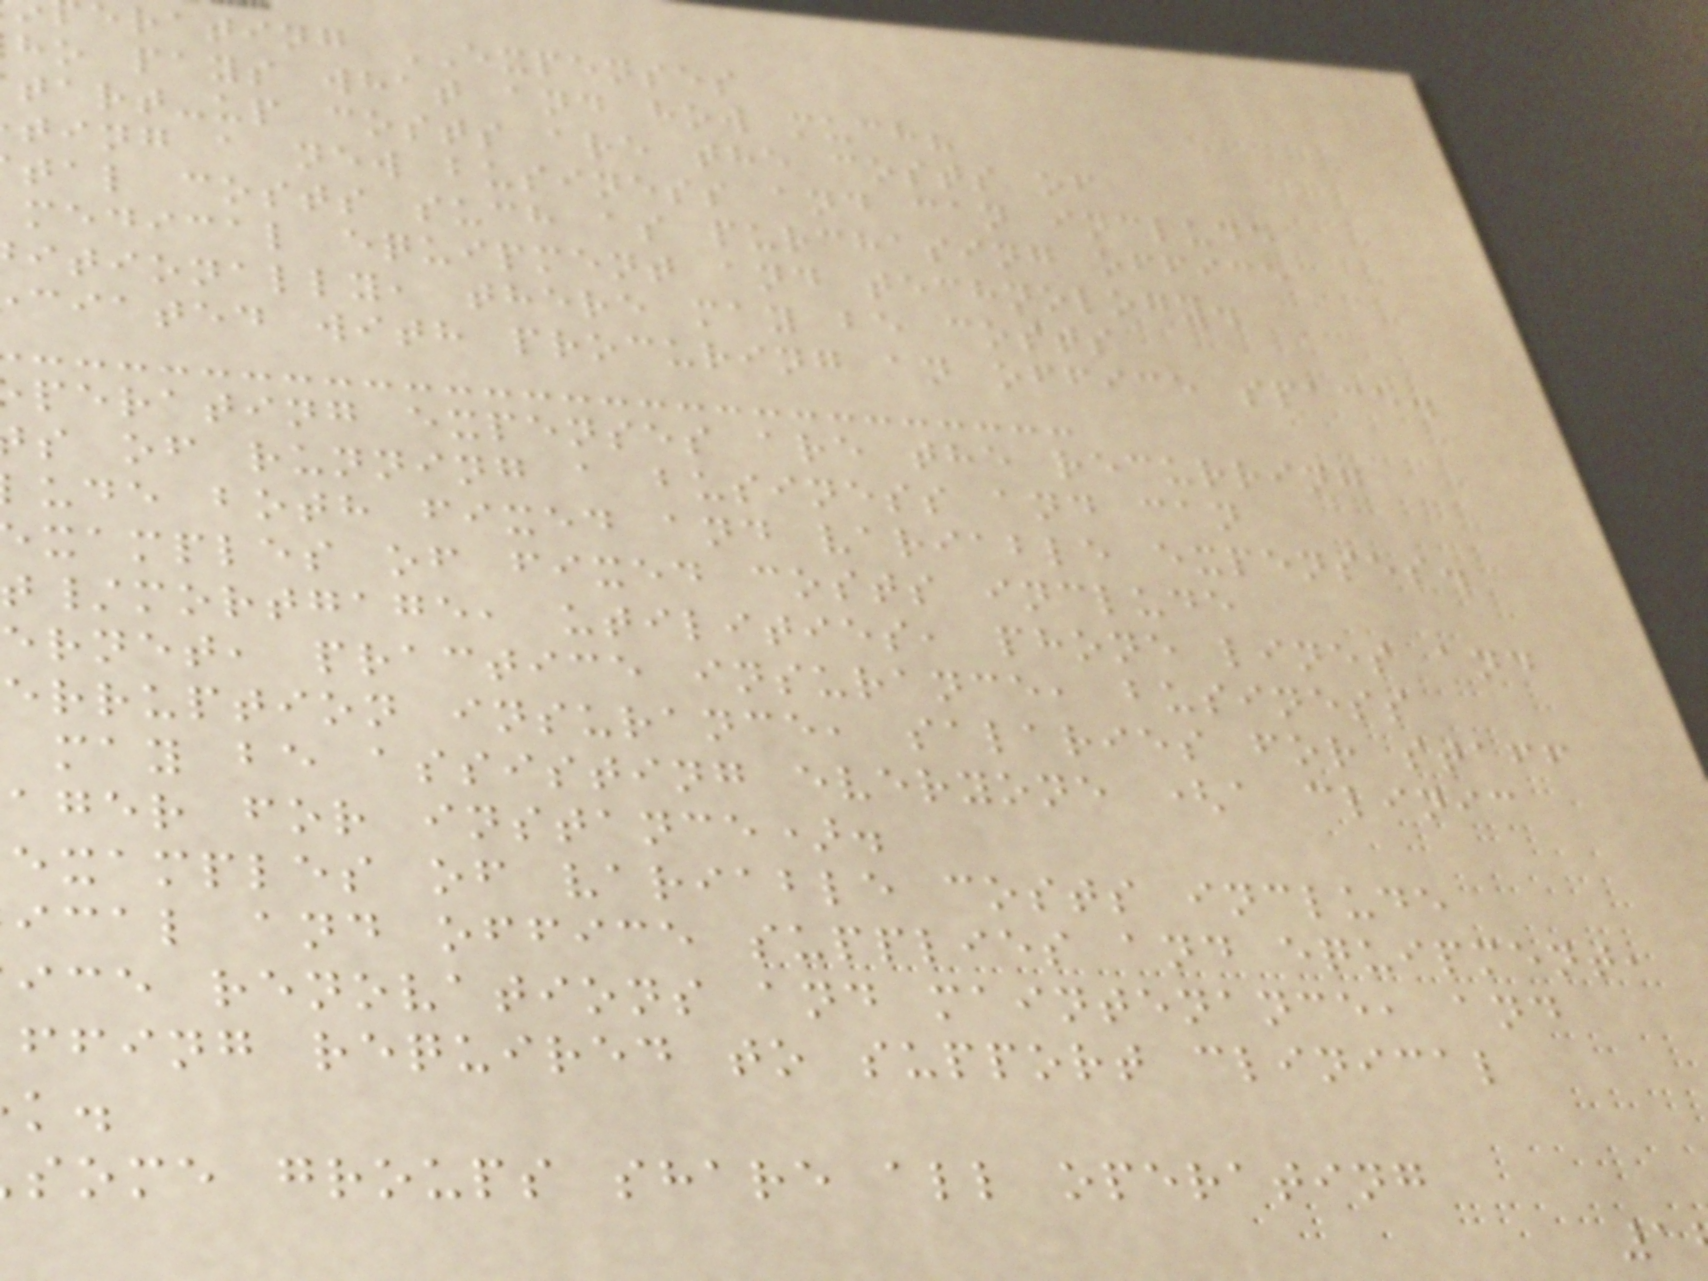erating EXPENSES
ho pays what and how much?
tart-up costs are the costs of
ting a new business and can include
tal costs such as purchasing office
medical equipment and technology.
itionally, there may be costs
ciated with procuring an office space.
perating expenses are the recurring
s of running a business and can
ude both fixed and variable expenses.
xamples of fixed costs include
t/mortgage, utilities, phone lines and
ernet, practice insurance, business
erruption insurance, salaries for staff
may be assisting everyone (a clinic
ager for instance).
examples of variable costs include
ical and office supplies and equipment,
ice renovations and maintenance, and
ffing required to support clinical
some groups share all operating
